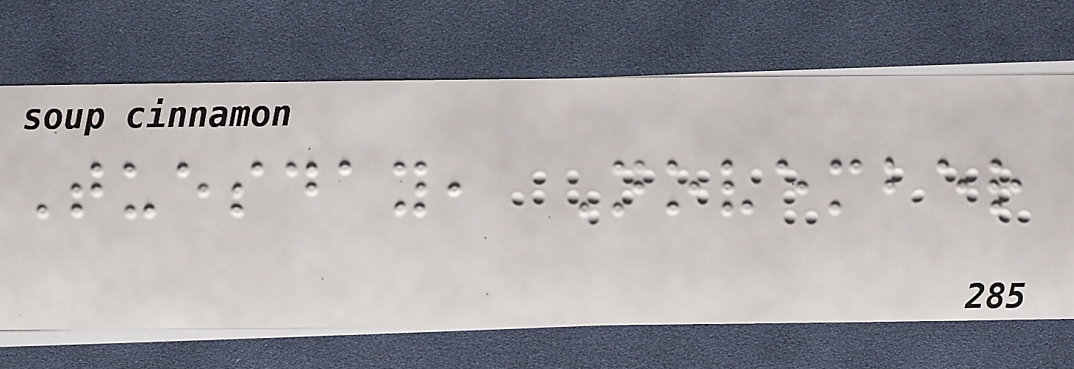Tuesday, November
